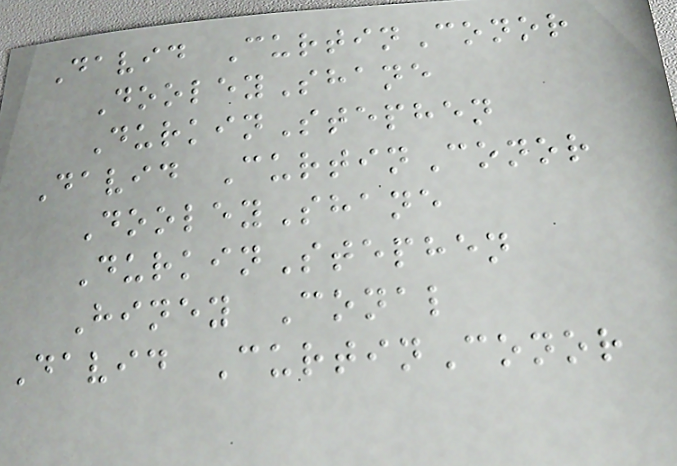David CurtinConor
DooleyShane
DurkinStephen
David CurtinConor
DooleyShane
DurkinStephen
Hiney Conal
David CurtinConor
